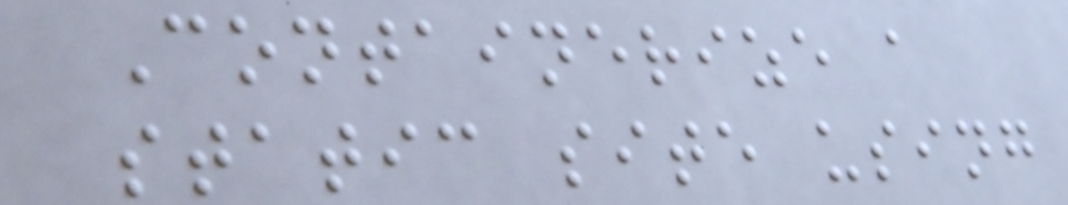Containerize a
static site using
